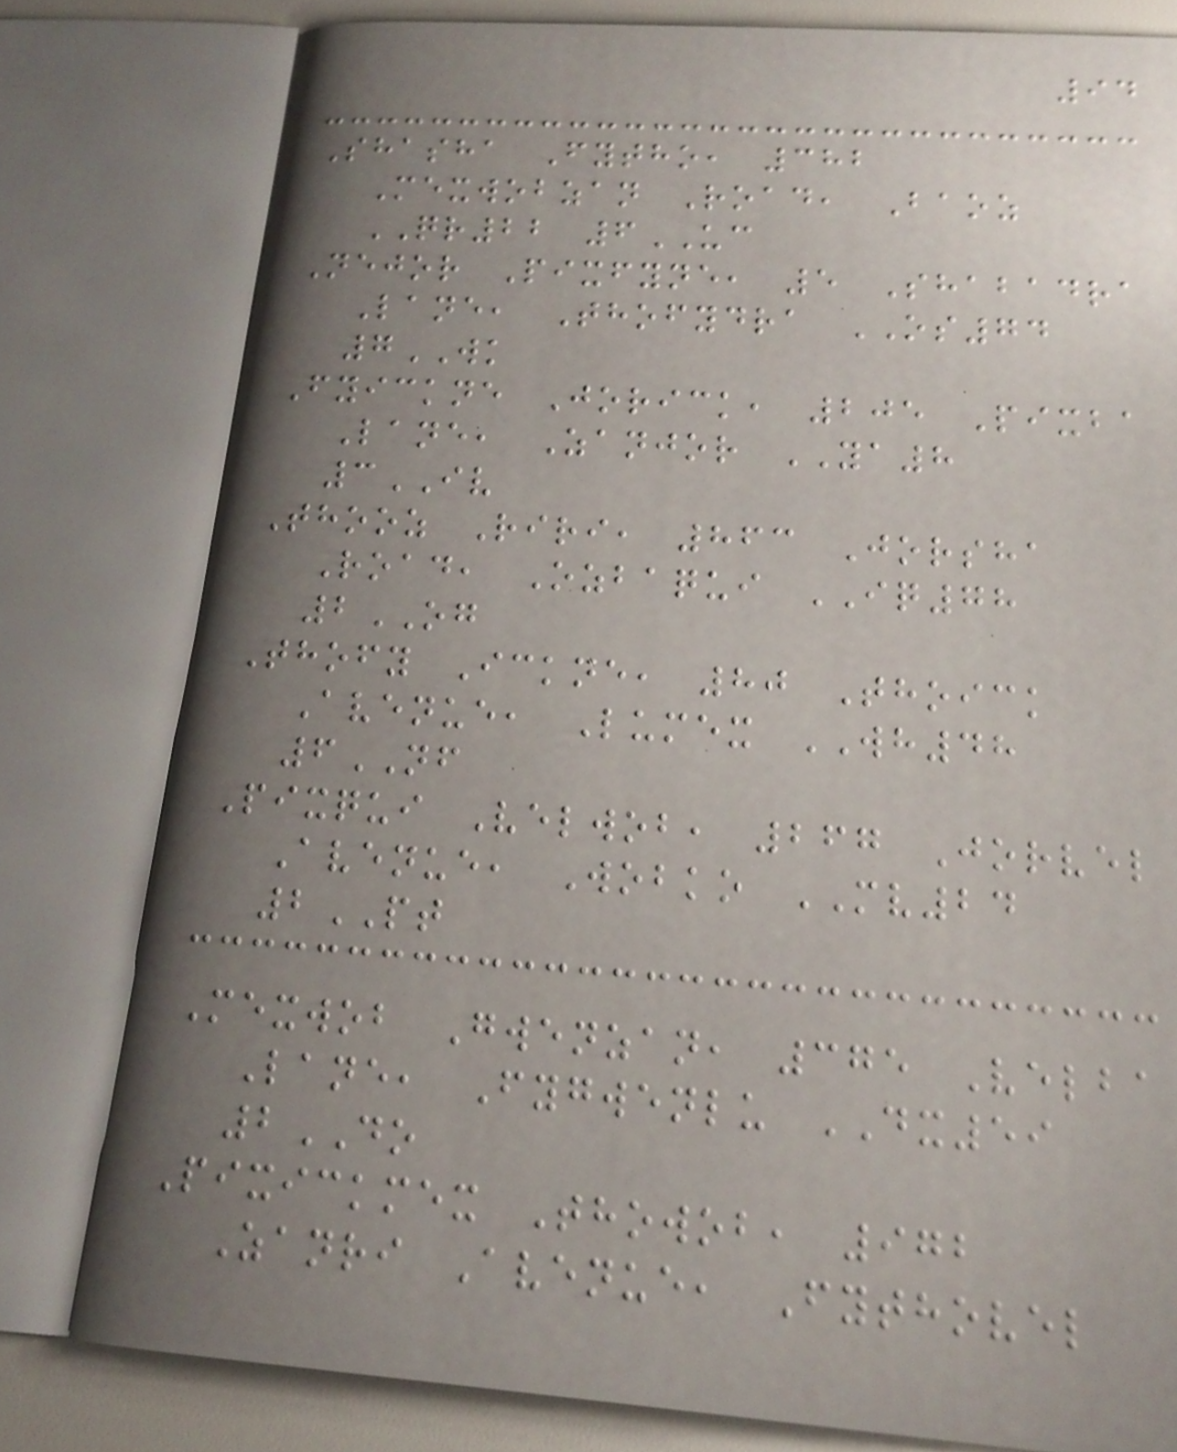94
Shasha Fytho, 382
Mexwobzan Road, Baoz
QR22 6UC
Nejor Pixfyne, 5 Shabadra
Lane, Thofydra OS74
7WK
Fyickne Jorick, 205 Pixba
Lane, Zanjor YA8
3IV
Thooz Riri, 863 Jorsha
Road, Ozbaqui IQ78
2OG
Thofy Ickne, 80 Thoick
Avenue, Lumex WH48
6NF
Pixqui Velwob, 267 Jorvel
Avenue, Wobko MV24
2PT
Mexwob Gwenzan, 375 Velba
Lane, Fygwenlu DX59
2DO
Pixickmex Thowob, 972
Zanri Avenue, Fythovel
